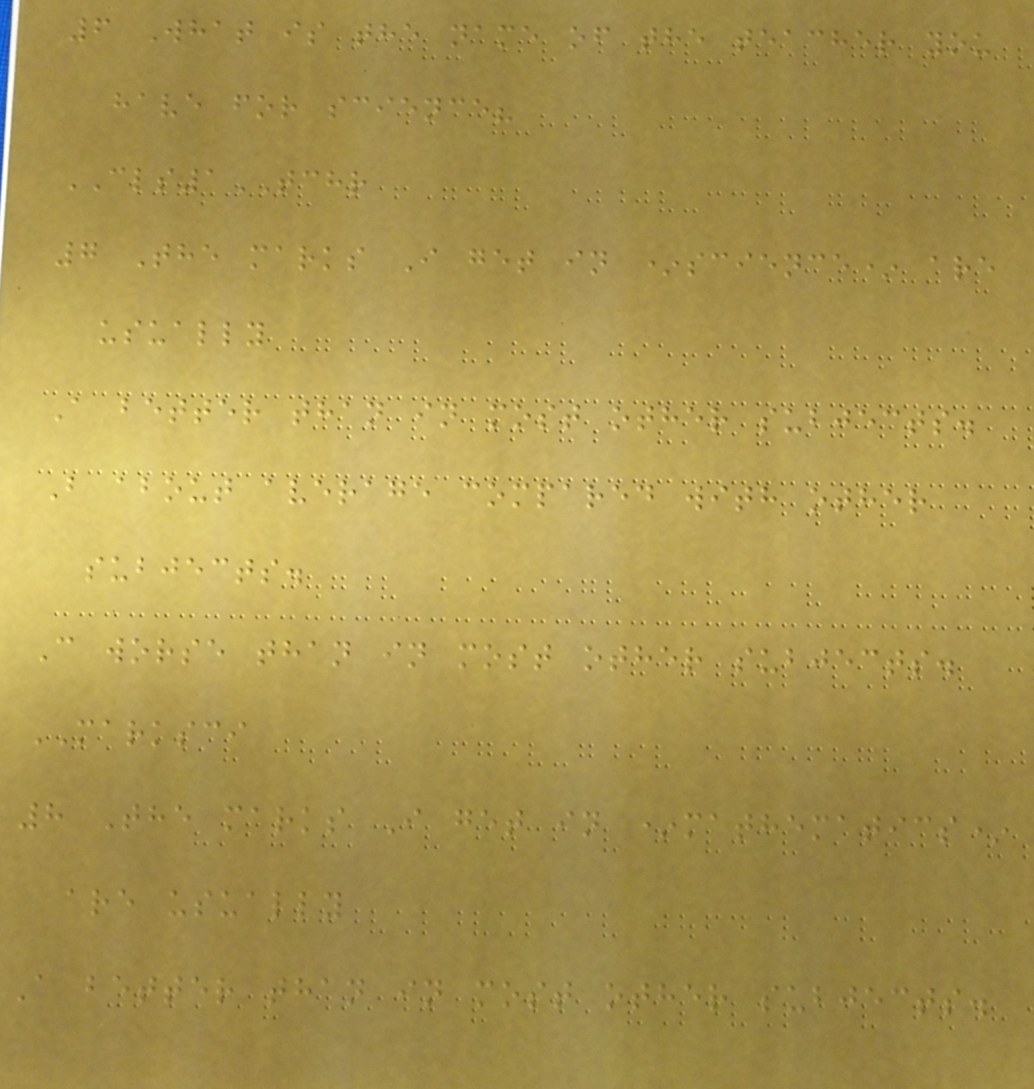6 What is the name of the teacher you
have for science?
CLS1TCHR
7 The marks I get in *science* are
usually
A better than in most other subjects.
B about average compared with other
subjects.
C worse than in most other subjects.
MARKSCI
8 The marks I get in *mathematics*
are usually
A better than in most other subjects.
